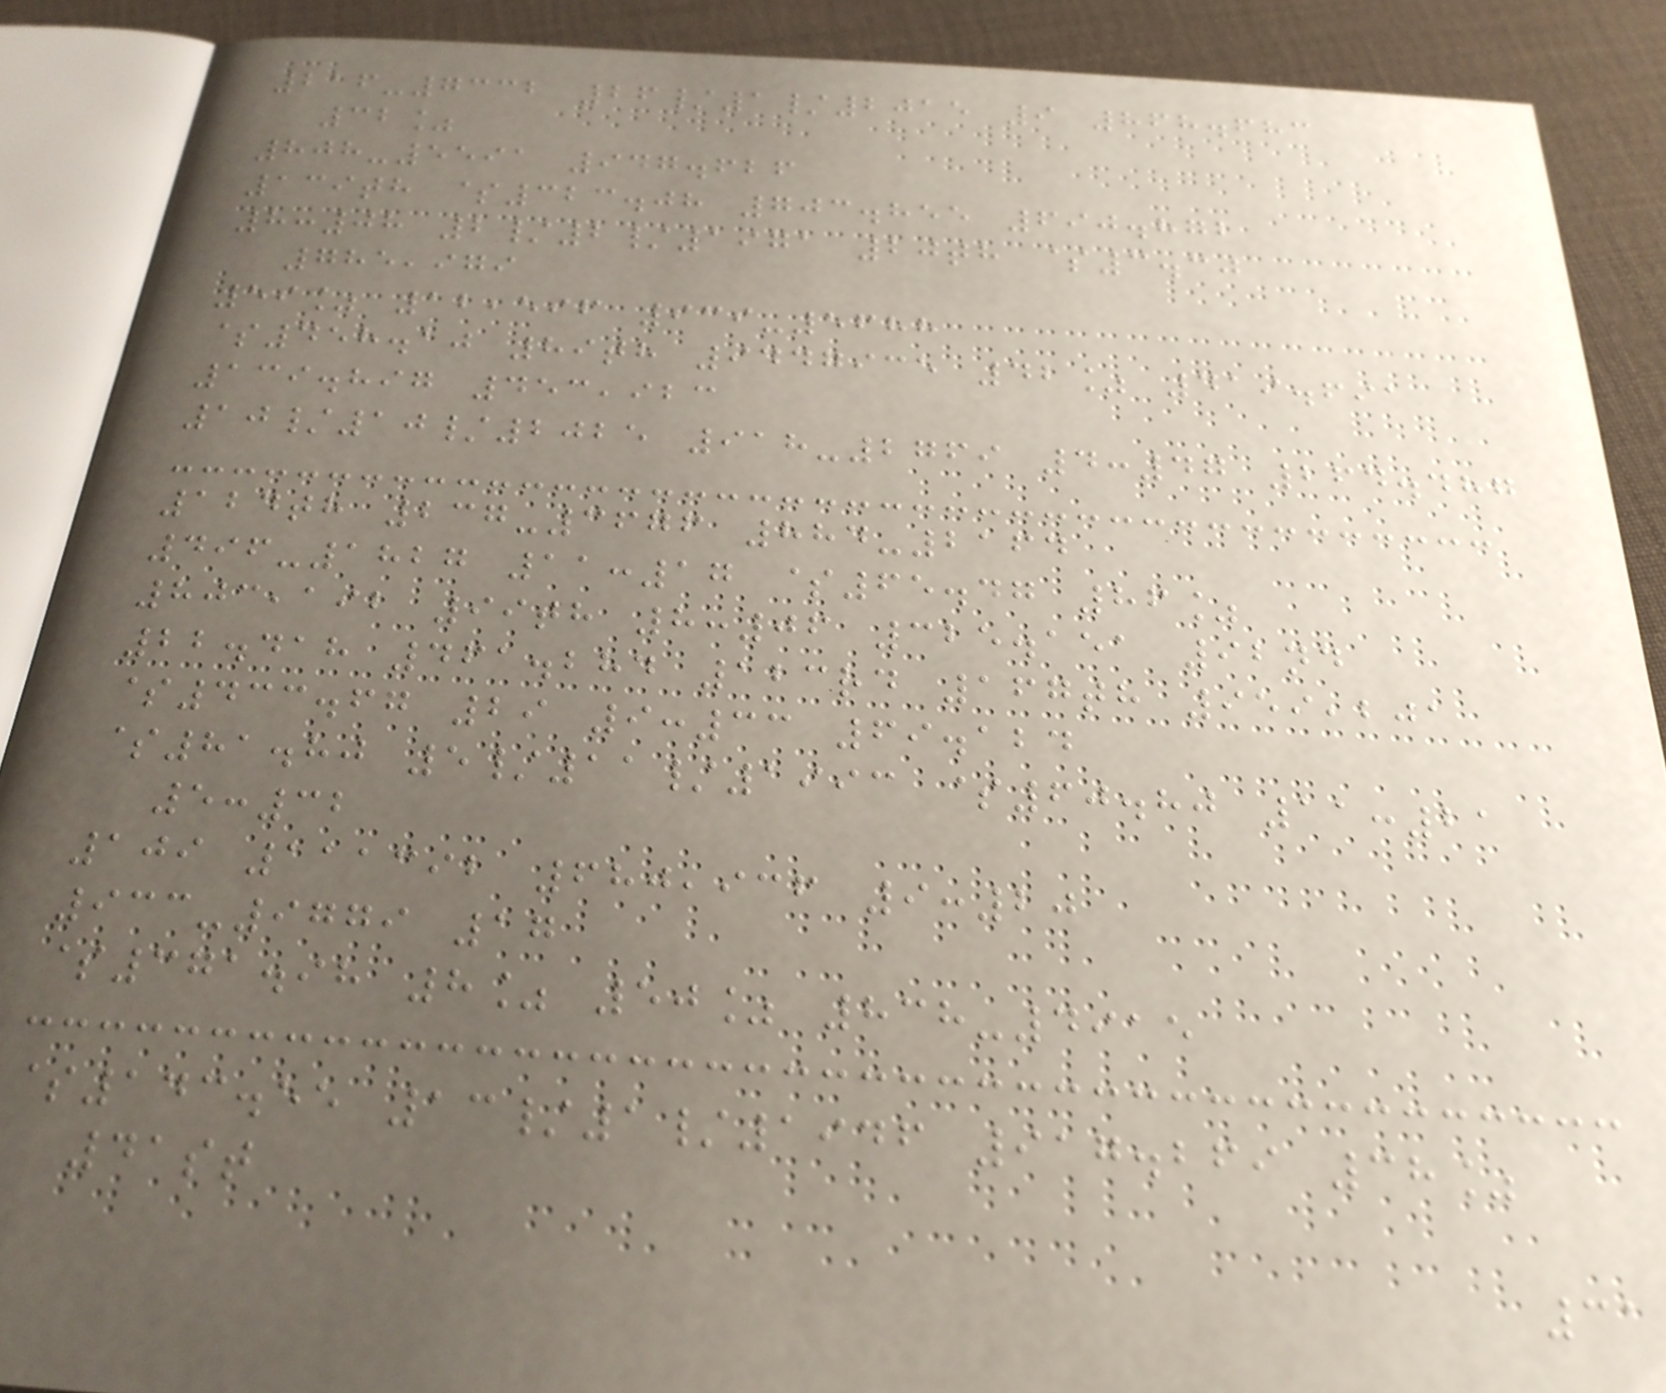216-7332 26/1/2015 9 868.683
32%
808-5591 947.626
139th $323.08 703.855 690.872
8:08 2/2/1971 20th $3.30
785,979
59% 12,596 939-5688
$458.10 89th 9447935 42% 419.691
139.897 453,923
10/10/2025 918-2769 4:47 264.487
124th 237-3676 884-2164
496-1827 11:17 $65.47 86%
803,192 99th 8:06 325.151 92nd
22.418 461.284 123rd 167th 959,201
$433.67 29 9:33 69.124
$81.80 5/11/1993 $60.80 11:21
5:32
109 111392 680,936 9:20
933-9779 17
$371.98 8% 50% 838-4915
$143.55 13/1/1946 917.269 38%
41st
31
